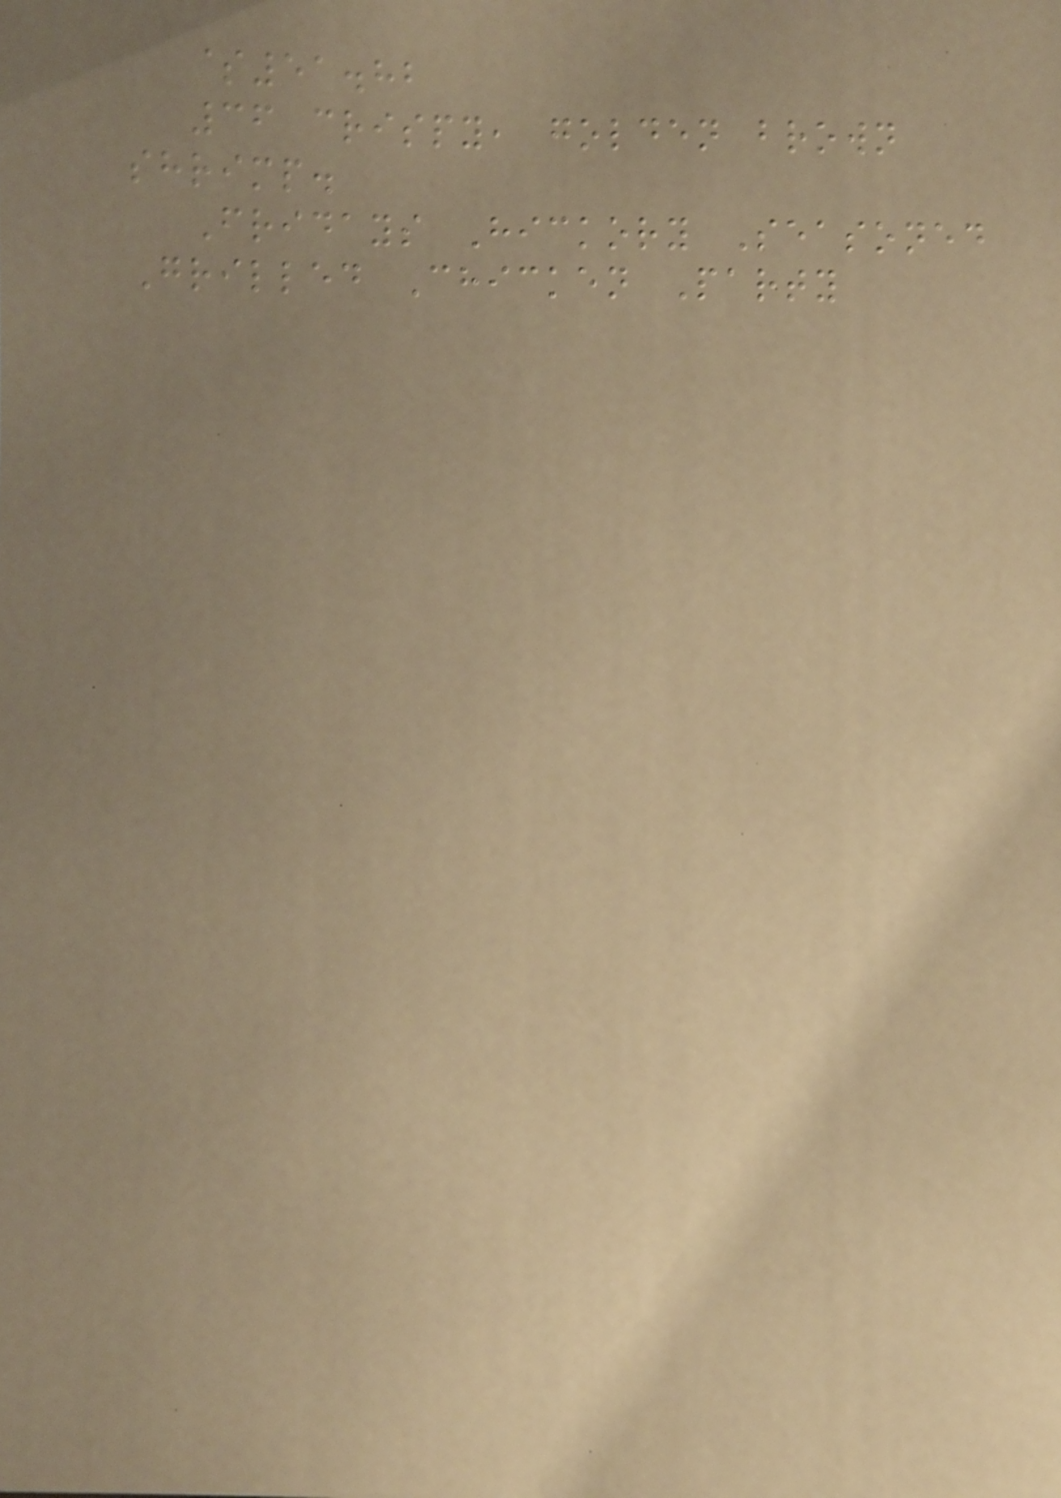$51.82
36 crispy, golden brown
shrimp.
Fridays Hickory Seasoned
Grilled Chicken Party
